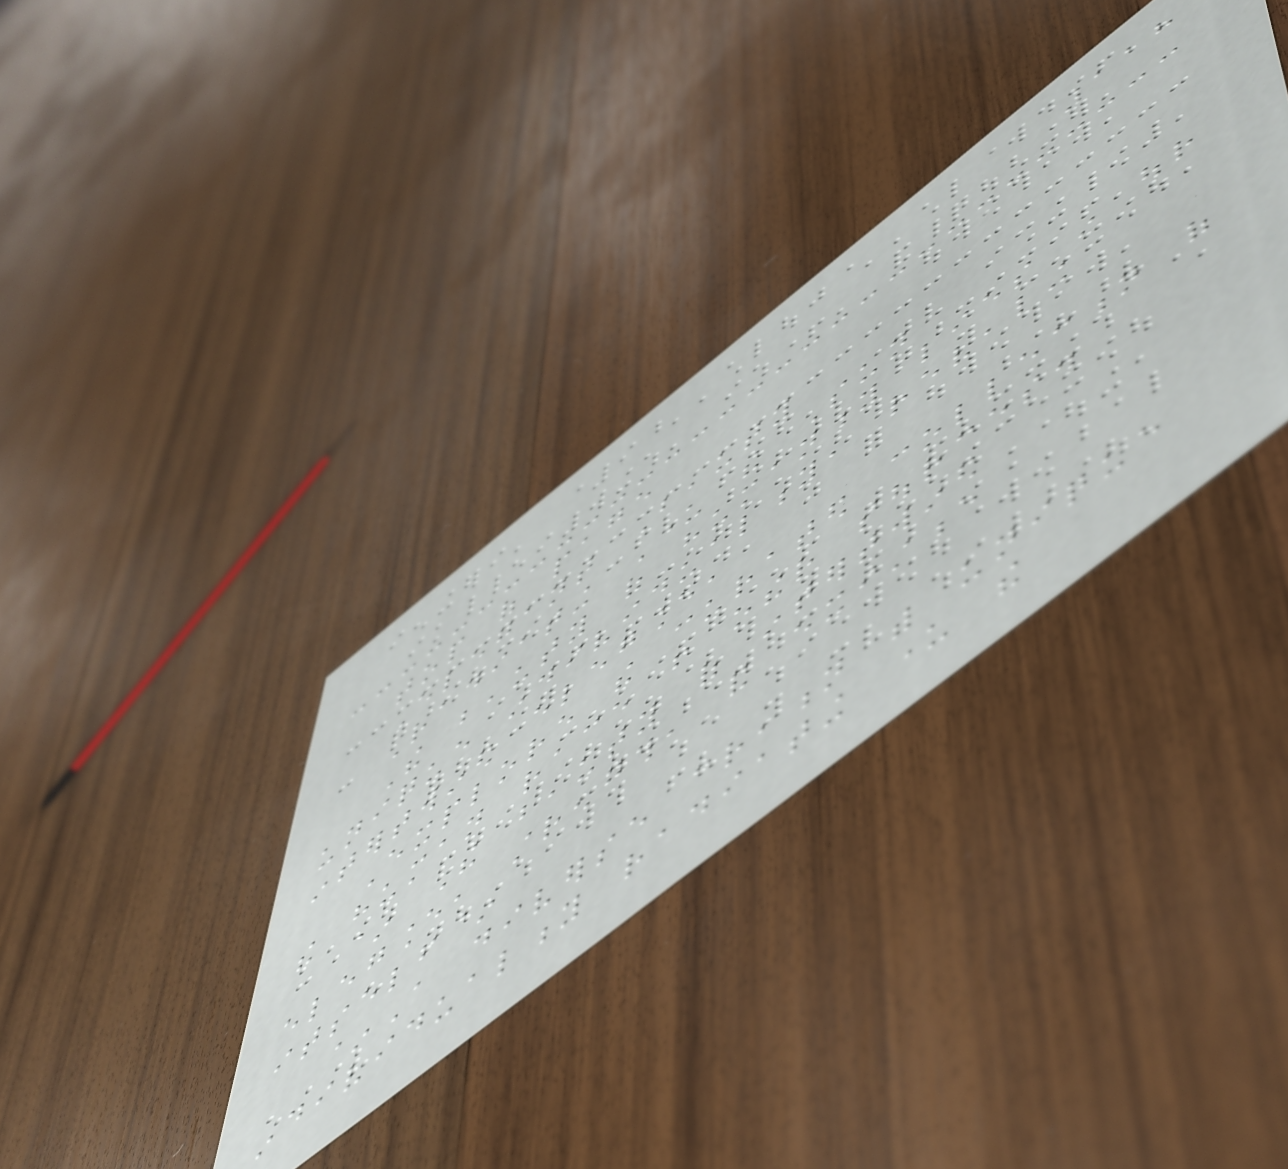118
top of page
Elegant Beauty
Radiating Under the Sun
The beauty of humanity lies in our
unique individuality, revealing
intertwined elegance,
Explore the curated collection of
the human race from other sources.
~ The beauty of intertwined
elegance, strength, and existence
itself~
~A diverse creation with unique
individuality radiating under the
